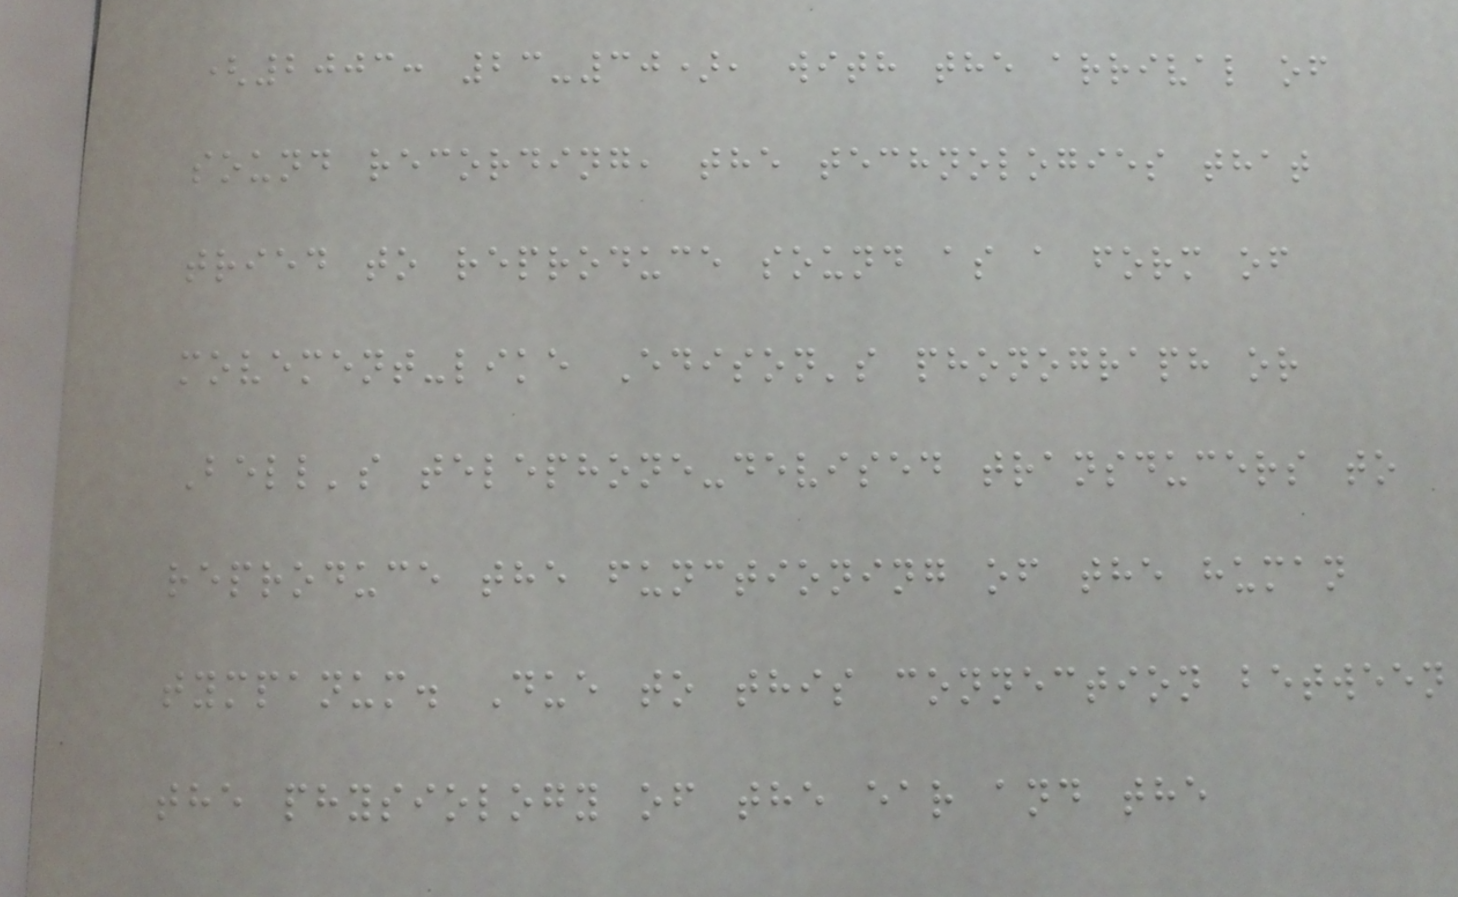(2003: 23-30), with the arrival of
sound recording, the technologies that
tried to reproduce sound as a form of
movement-like Edison's phonograph or
Bell's telephone-devised transducers to
reproduce the functioning of the human
tympanum. Due to this connection between
the physiology of the ear and the
